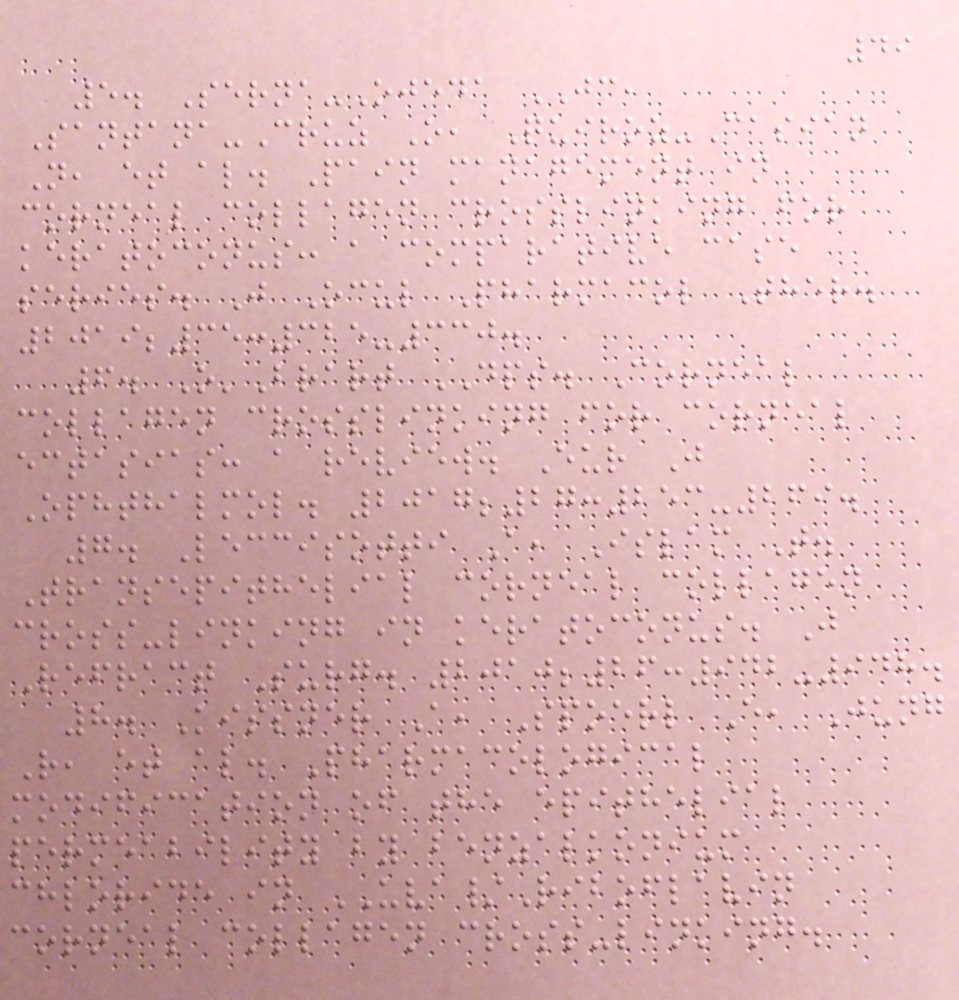49
5. Serna-Ojeda JC,
Santana-Cruz O, Quiroz-Casian
N, et al. Pain management in
corneal collagen crosslinking for
keratoconus: a comparative case
series. J Ocul Pharmacol Ther.
2019;35:325-330.
6. O'Brart DPS. Corneal
collagen crosslinking for corneal
ectasias: a review. Eur J
Ophthalmol. 2017;27:253-269.
7. Leccisotti A, Islam T.
Transepithelial corneal collagen
cross-linking in keratoconus. J
Refract Surg. 2010;26:942-948.
8. Kissner A, Spoerl E, Jung
R, et al. Pharmacological
modification of the epithelial
permeability by benzalkonium
chloride in UVA/Riboflavin
corneal collagen cross-linking.
